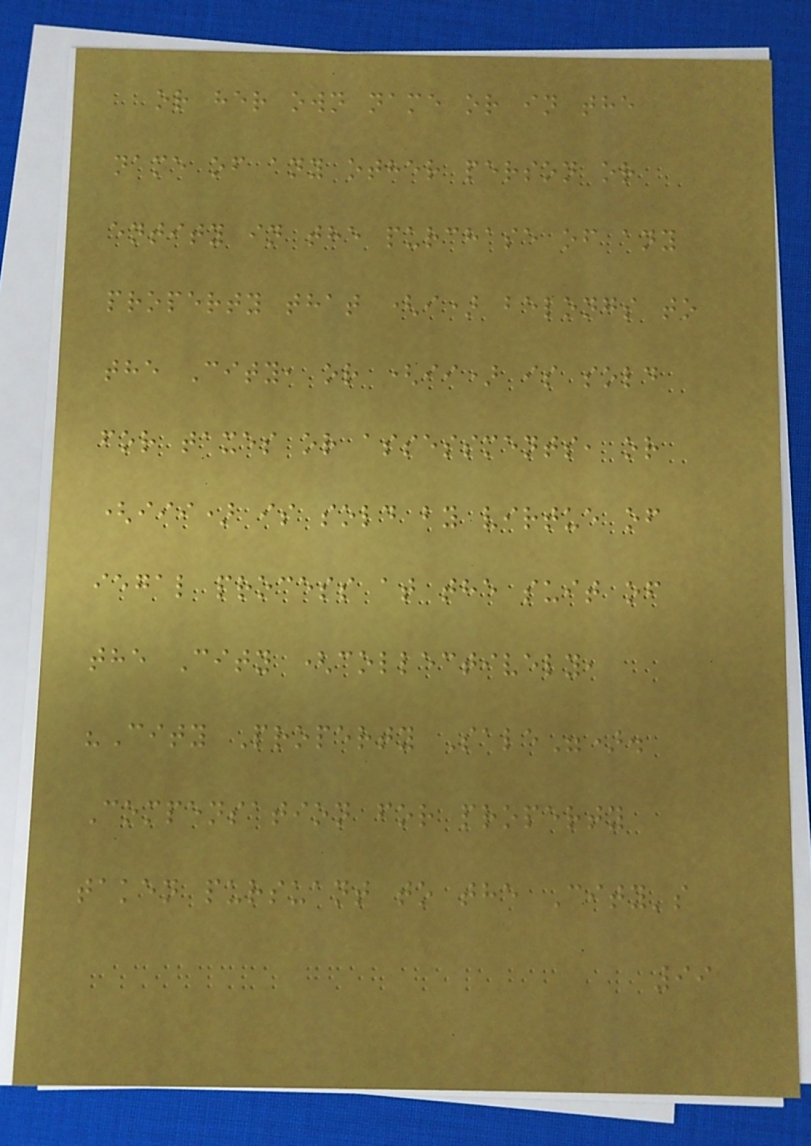or her own name or in the
name of any other person or
entity in the purchase of any
property that (i) belongs to
the City, or (ii) is sold
for taxes or assessments, or
(iii) is sold by virtue of
iegal process at the suit of
the City (collectively,
"City Property Sale").
Compensation for property
taken pursuant to the City's
99
